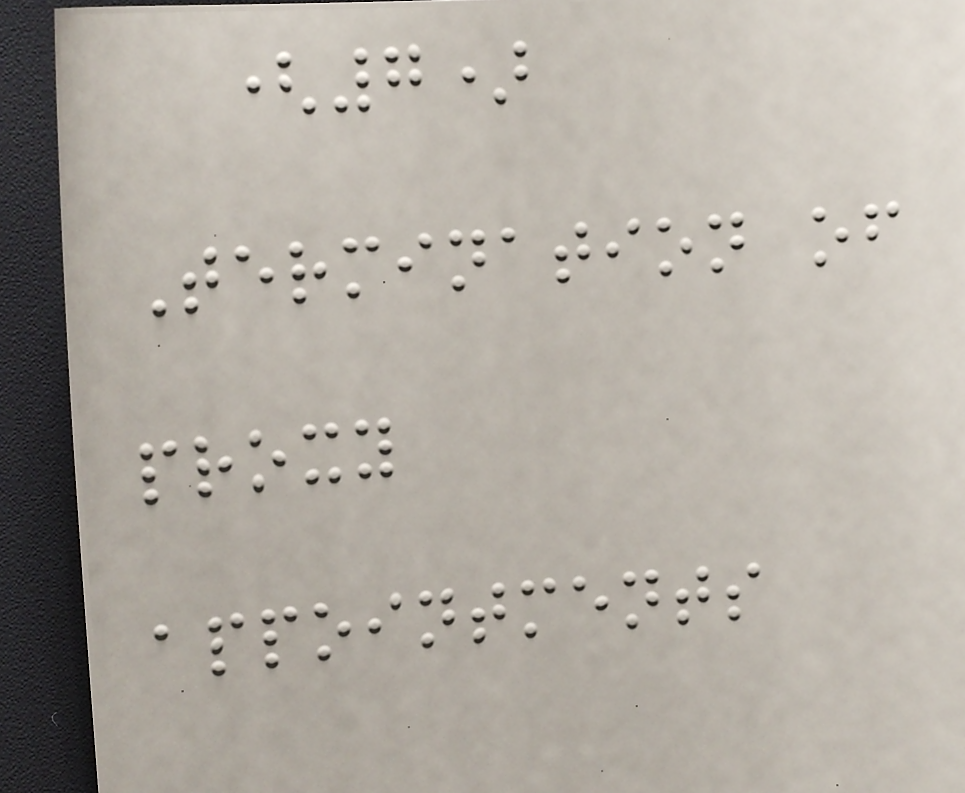(7)
Termination of
proxy
appointments
